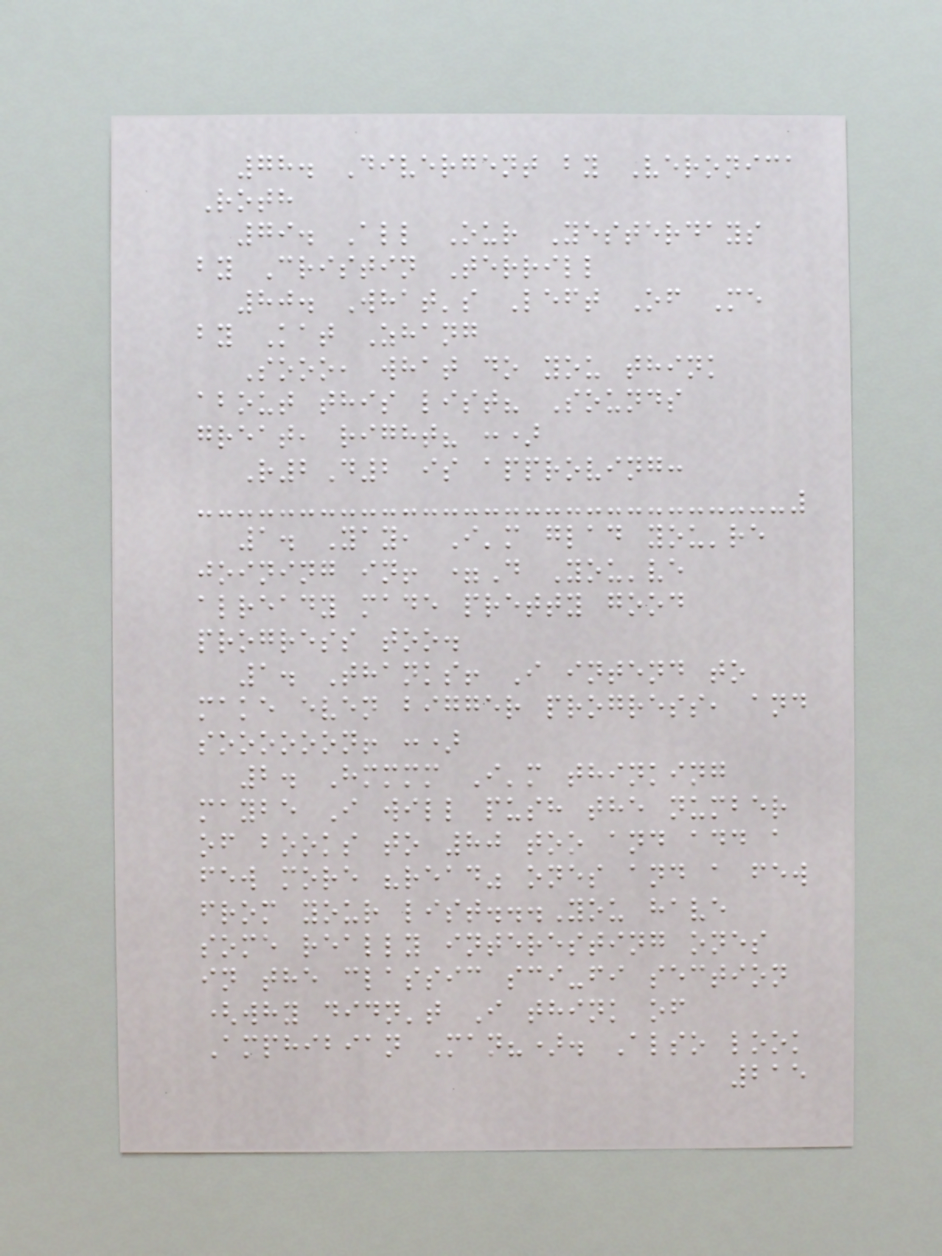78. Divergent by Veronica
Roth
79. All Our Yesterdays
by Cristin Terrill
80. What's Left Of Me
by Kat Zhang
Sooo, what do you think
about this list? Sounds
great, right? :)
R2D2 is approving:
1. Yay, I'm glad you're
joining in! =D You've
already made pretty good
progress too.
1. Thanks! I intend to
make even bigger progress, and
soooooon! :)
2. Hmmmm I'm thinking
maybe I will push the number
of books to 80 too and add a
few more "read" ones and a few
from your list...You have
some really interesting ones
in the classic sci-fi section
(why didn't I think of
Amphibian Man?). Also look
215
